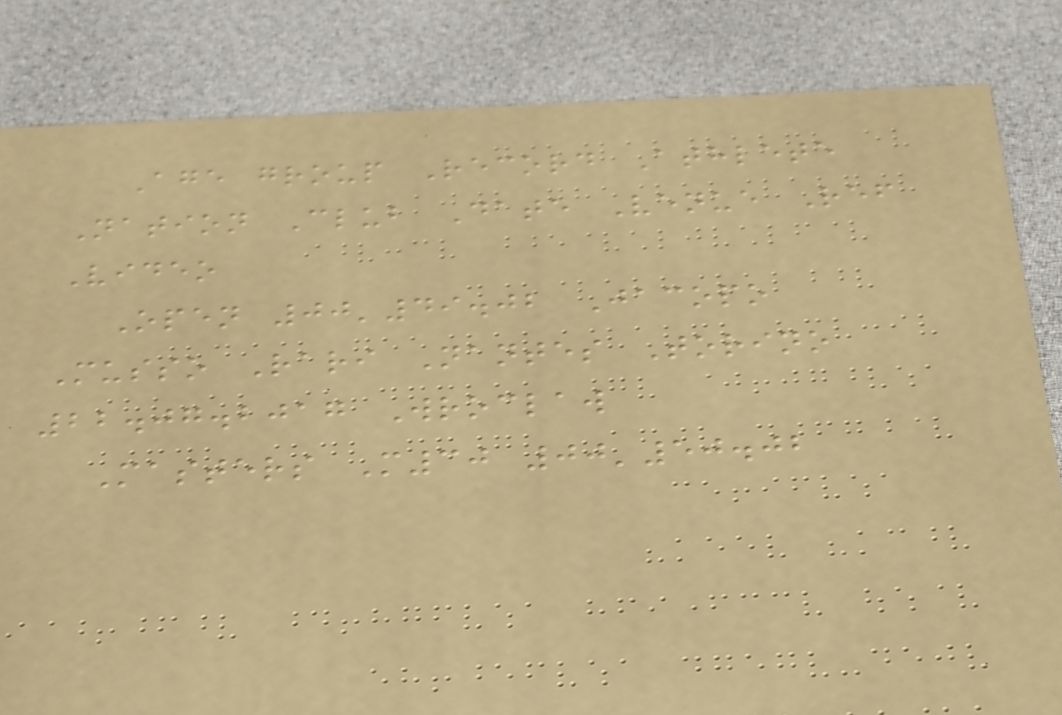Age group Record Athlete
Nation Club Date Venue Ref
Video
Open 00'49.02 Jacopo
Musso Rari Nantes Torino
22.07.2017 Wroclaw
Masters M30 00'50.02
